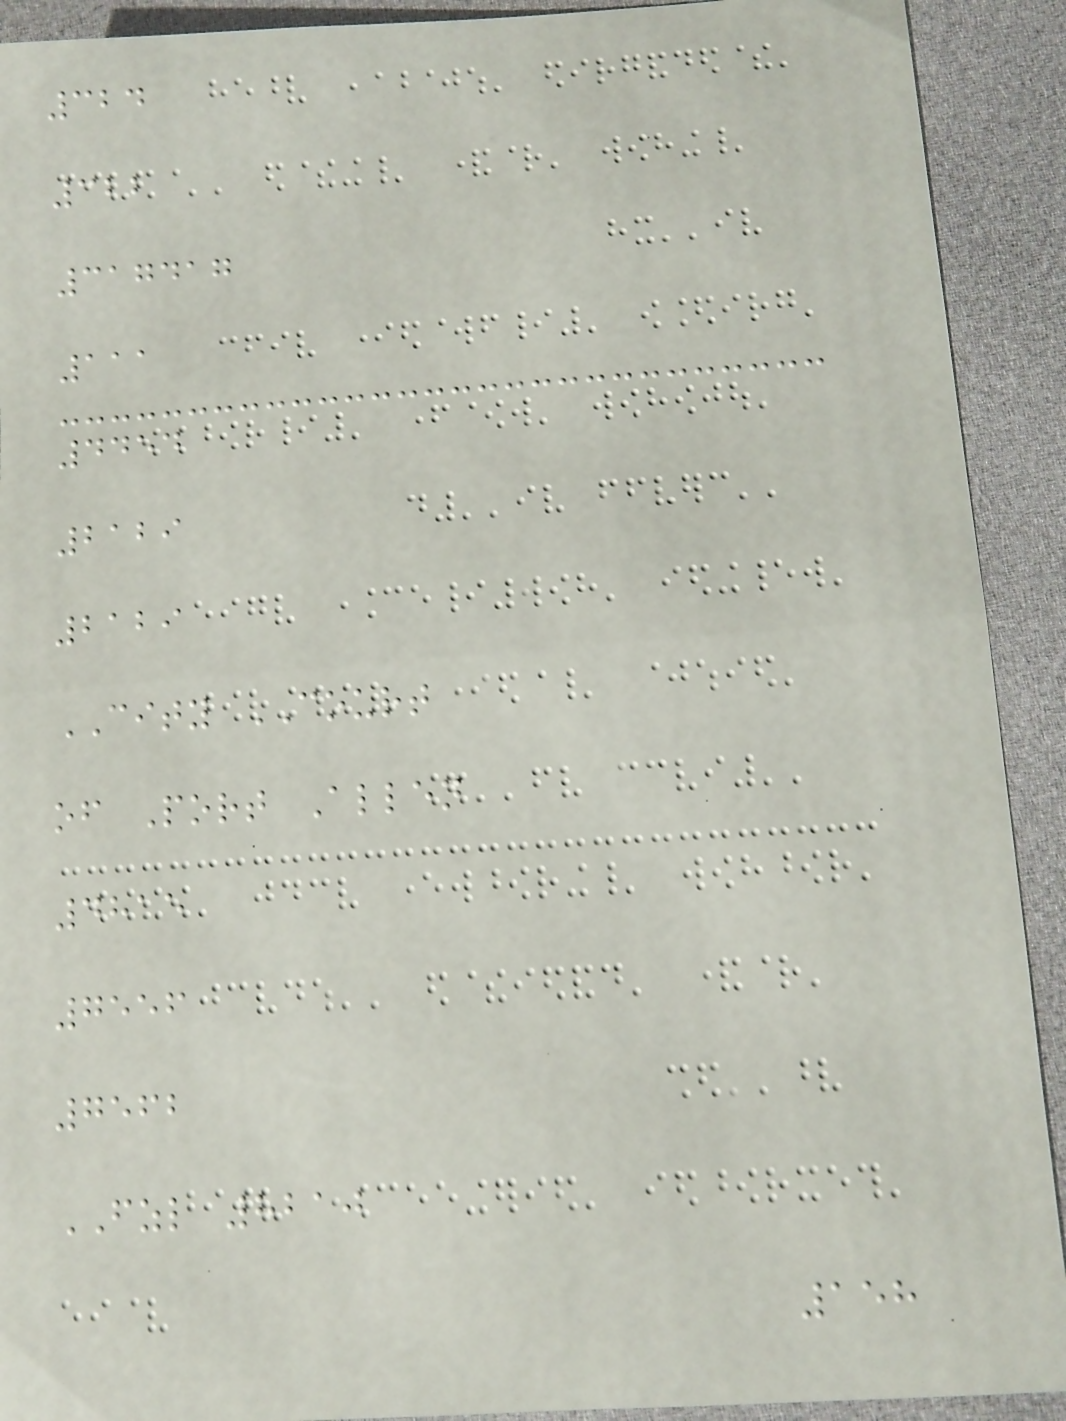324
322
317417
111
4454
2129
2129
CITY COURT
of Port Allen
4815
7556
7562
FZL 8210
158
